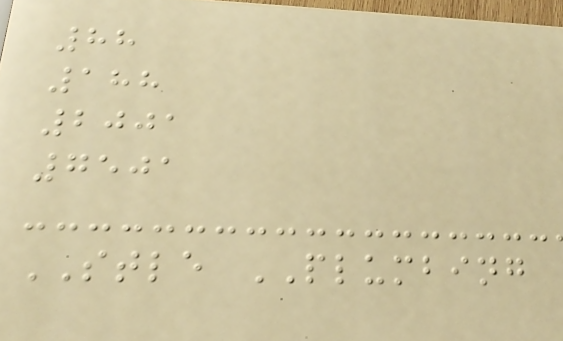88
188
2001
7501
STLE PLUMBING
